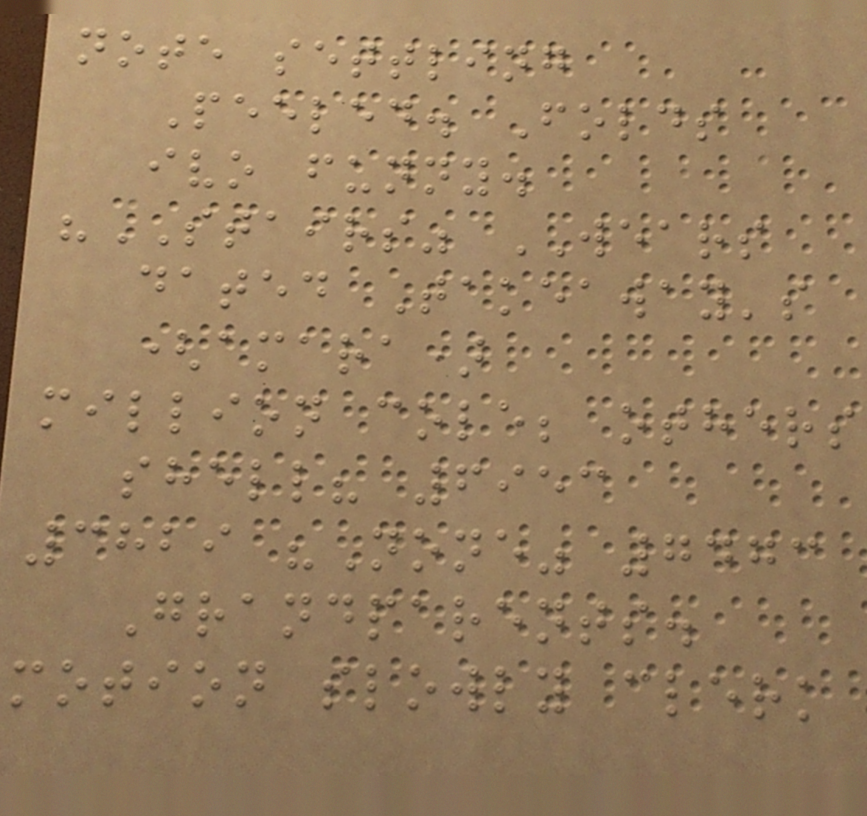note settling
Peeled. Folds
ivo funny.
"STAIRS" WEARS
dated Takeaway's
(amara)
million cole; others
shell? 6953
3829 "None" 7473
Grandparents.
motion slowly clerk
